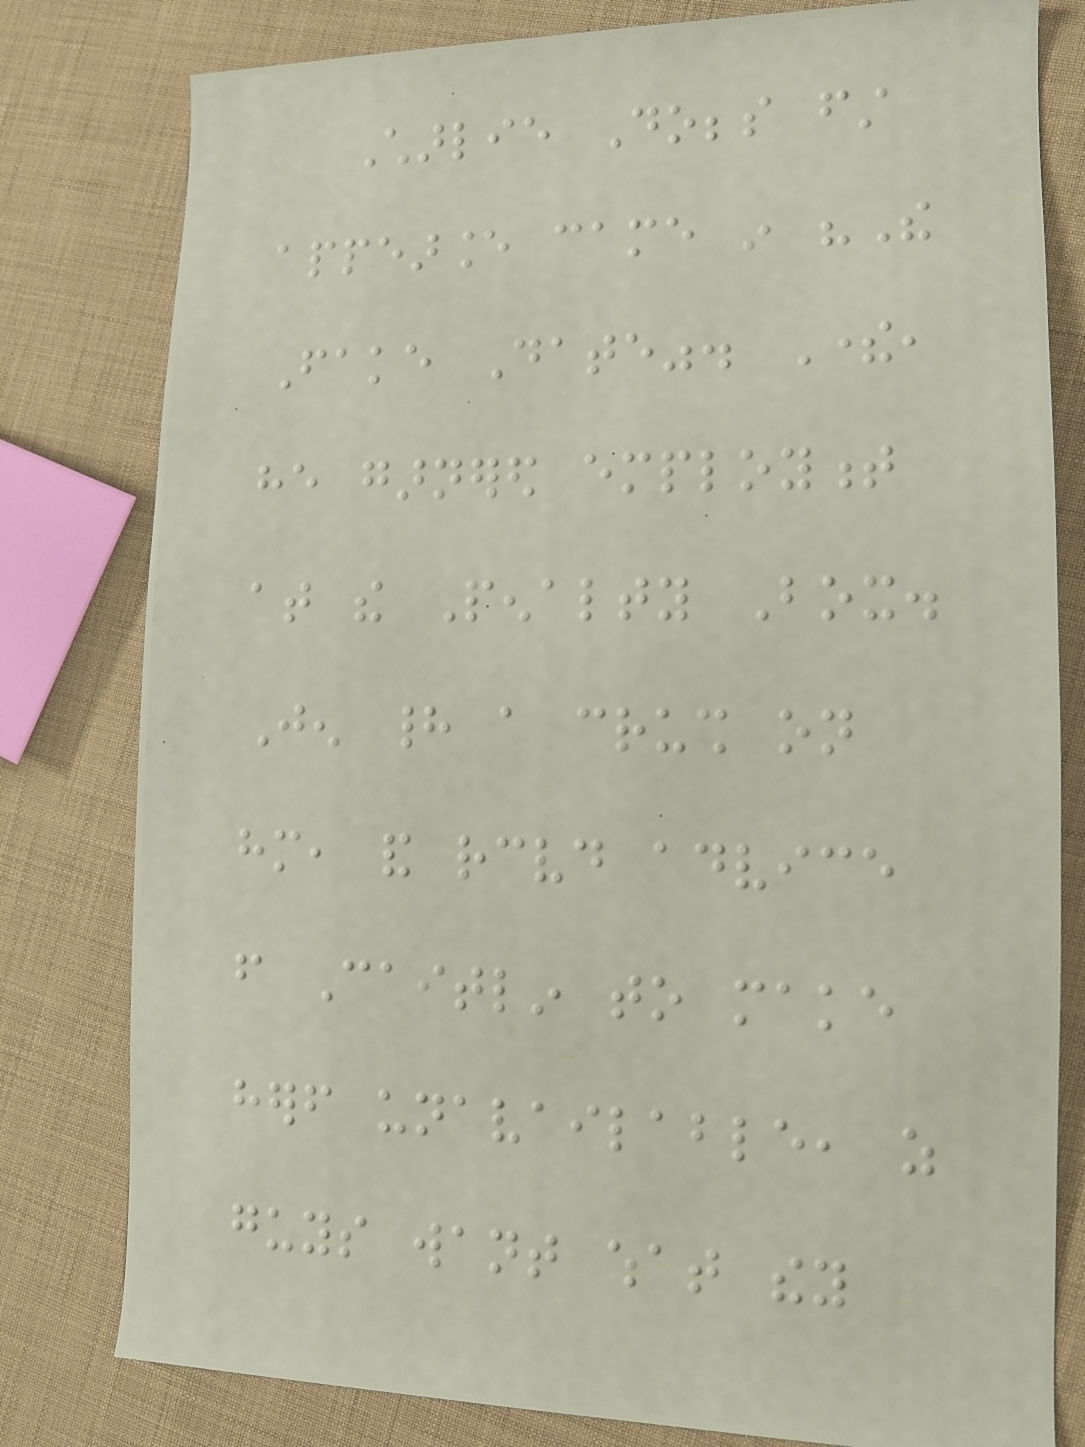Charlie Dobbs first
appearance came in "The
Fake Date". There,
he garnered employment
at the Penalty Box.
Jen had a crush on
him, and received advice
from Caitlin to make
herself unavailable, as
guys want what they
